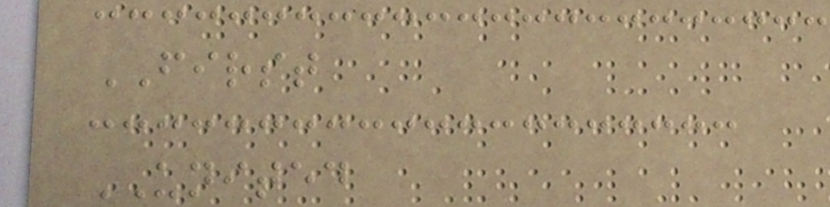FIRST
UNITED
